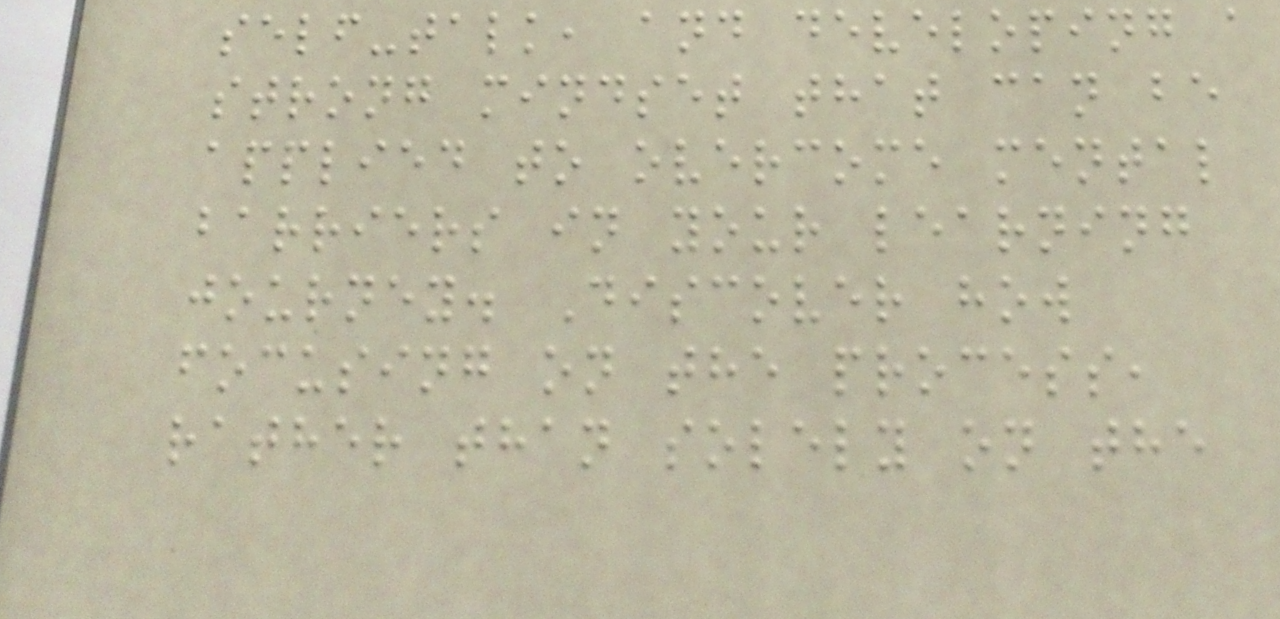self-talk, and developing a
strong mindset that can be
applied to overcome mental
barriers in your learning
journey. Discover how
focusing on the process,
rather than solely on the
